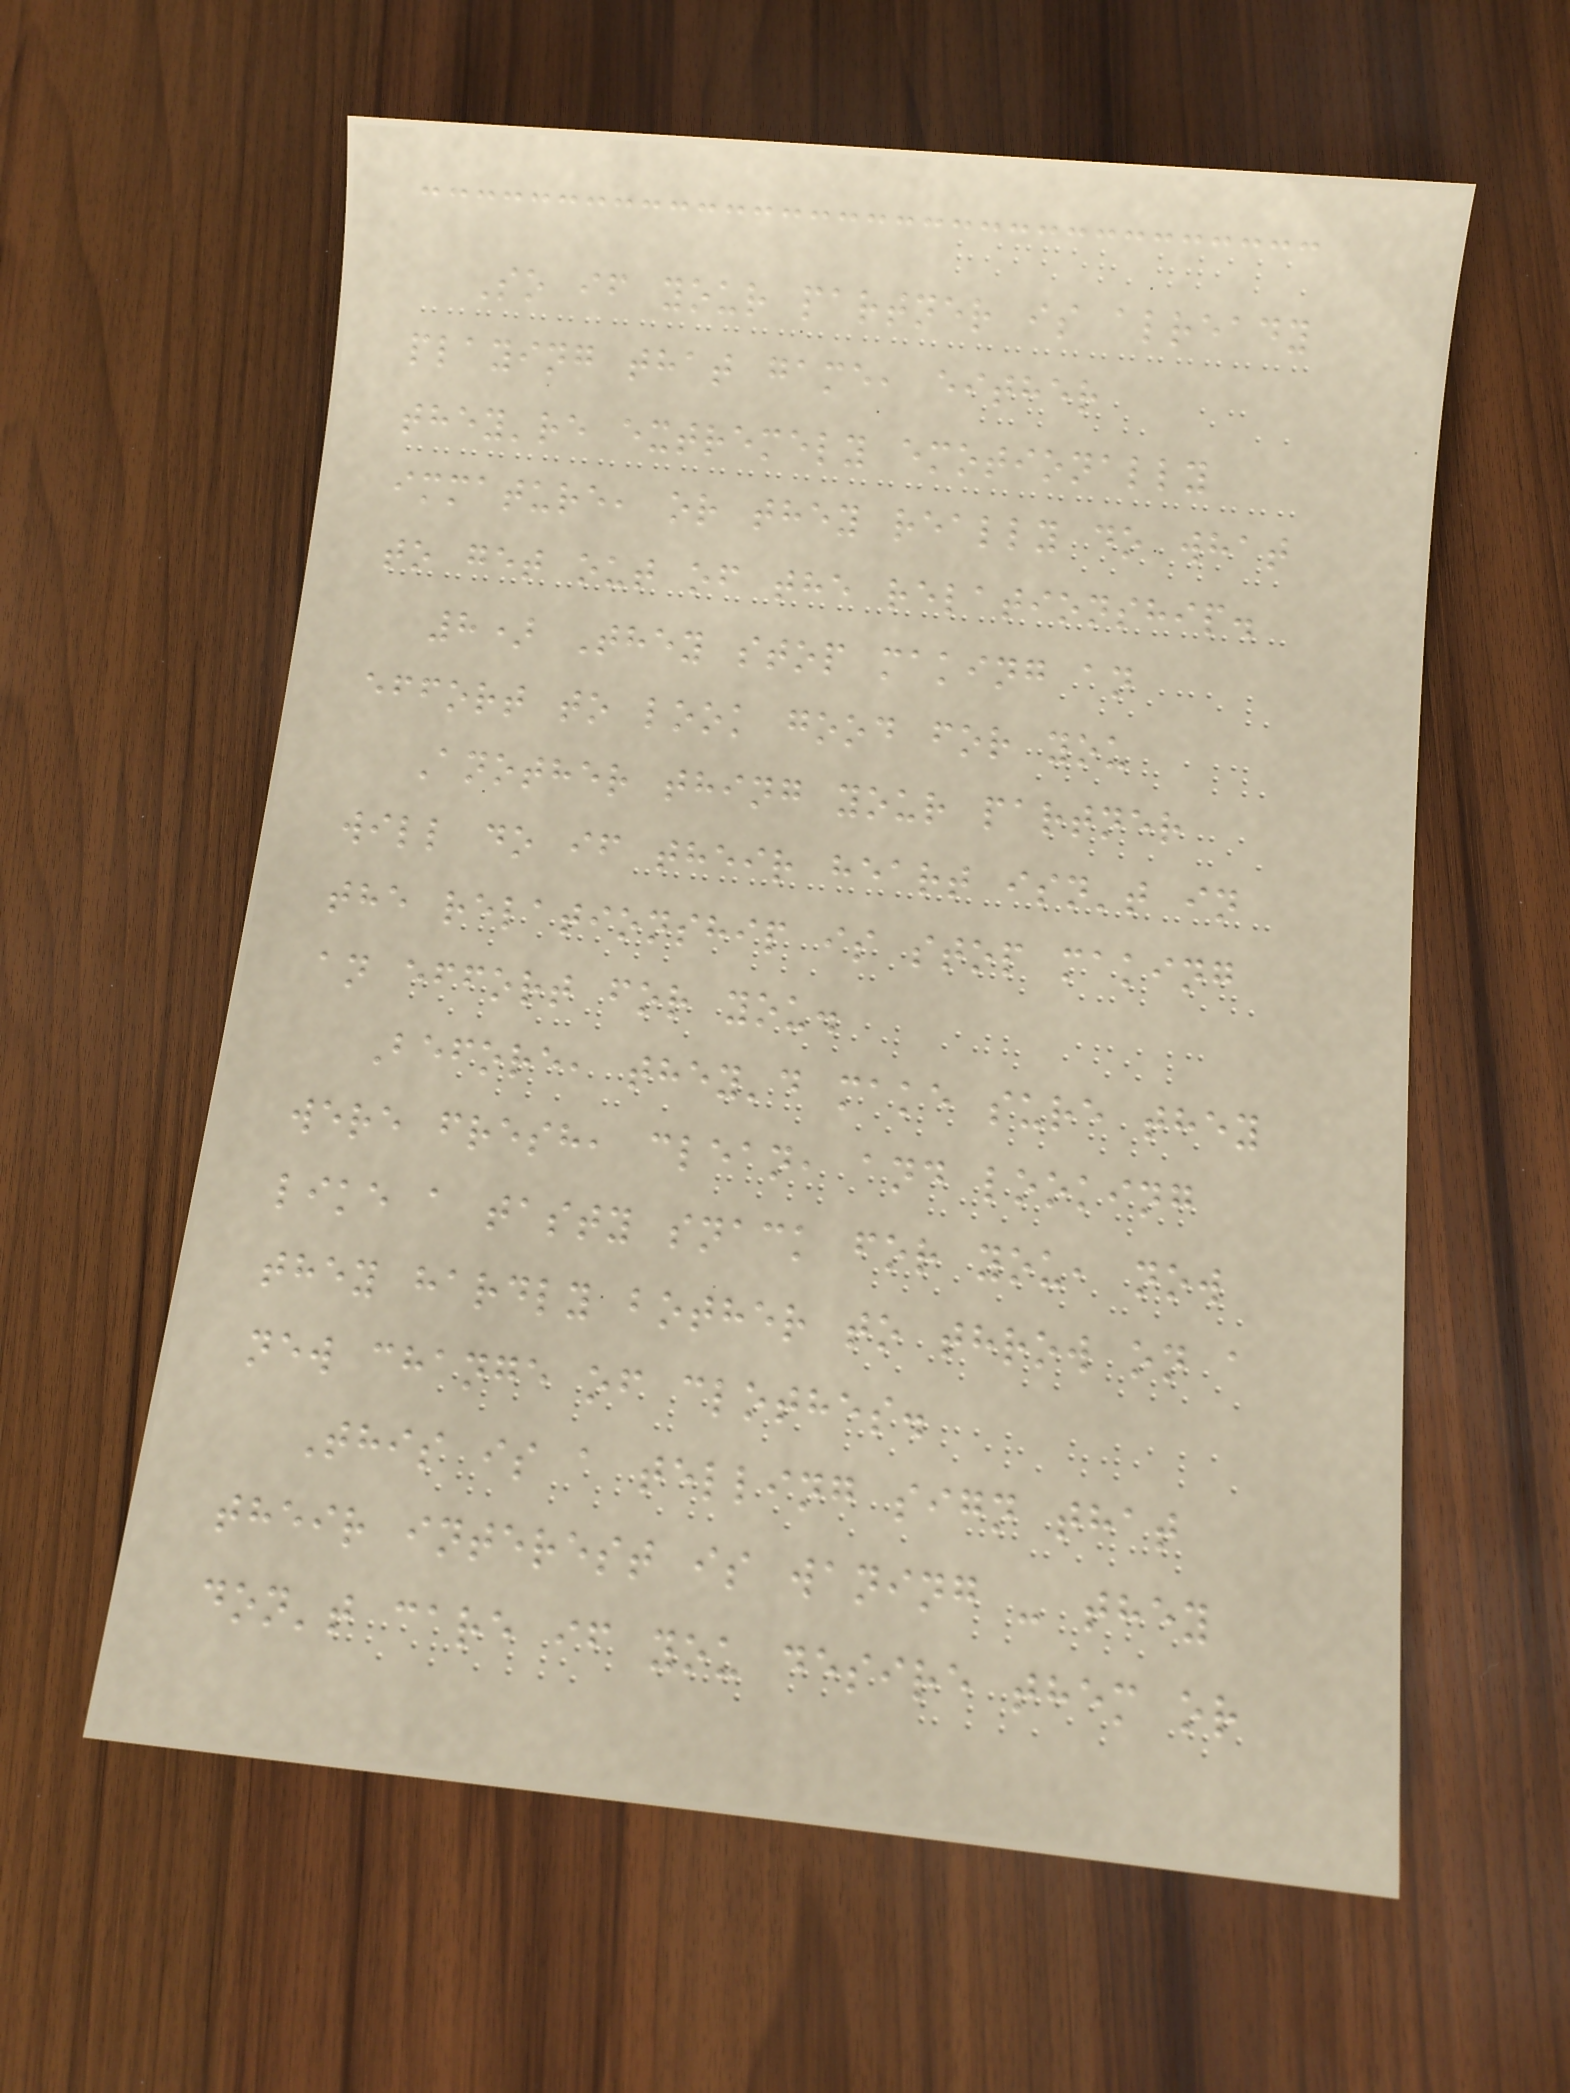So if your partner is already
playing that game, either
they're extremely emotionally
immature, or they really do what
to get out of the relationship.
8) They stop making an
effort to look good for you
Another thing your partner
will do if their heart isn't in
the relationship is stop making
an effort for you.
Before, they'd make sure they
were fresh, clean, and looking
like a tasty snack for you, now
they hardly bother to throw on a
new change of clothes.
This is a telling sign that
their interest is waning - they
don't care if you desire them or
